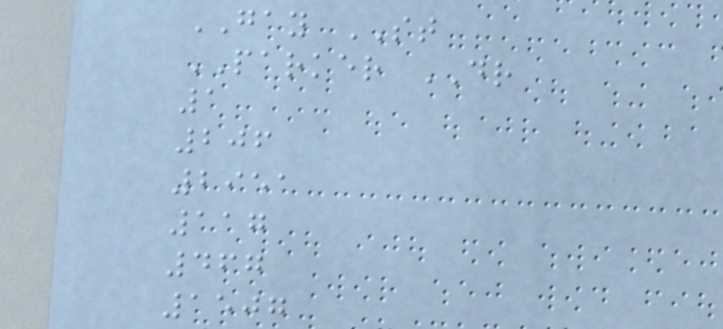GAY ST
PARKER DR
1
206
2951
117
467
1507
